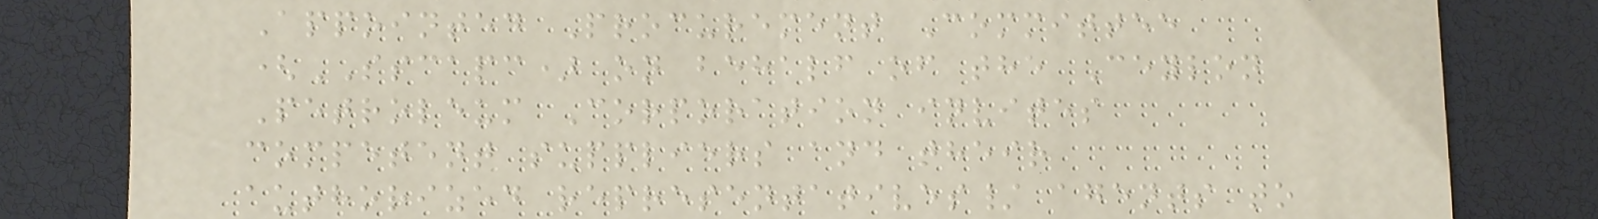Appointed Procurement Committee
(SSCAPC) on behalf of the Ceylon
Petroleum Corporation invites
competent suppliers and their
authorized representatives/ agents to
